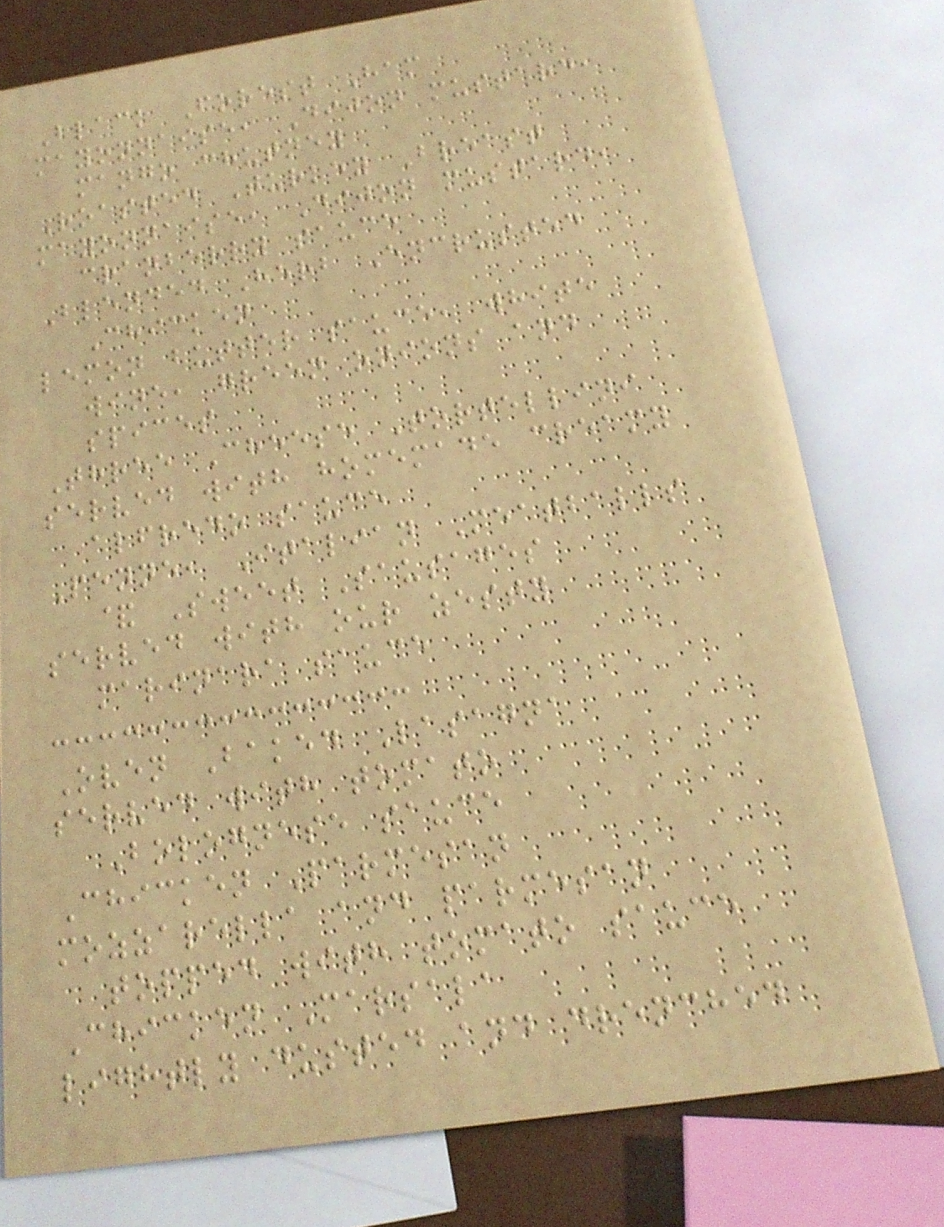Black Forest Ham
mayonnaise, Dijon mustard,
mango chutney
Roasted Turkey Breast
mayonnaise, Dijon mustard,
cranberry sauce
Blended Herb Encrusted
Chicken
lemon butter sauce, white
wine, green onions and
spices
Three Cheese Tortellini
served with homemade creamy
alfredo sauce
Penne, Italian Meatballs
& Sweet Sausages
served with our zesty
marinara sauce
Oven Baked Lasagna
served with tomato
Bolognese sauce
Chicken Parmesan
mozzarella and parmesan
topped with tomato sauce
Chicken Marsala
lightly dusted and drenched
